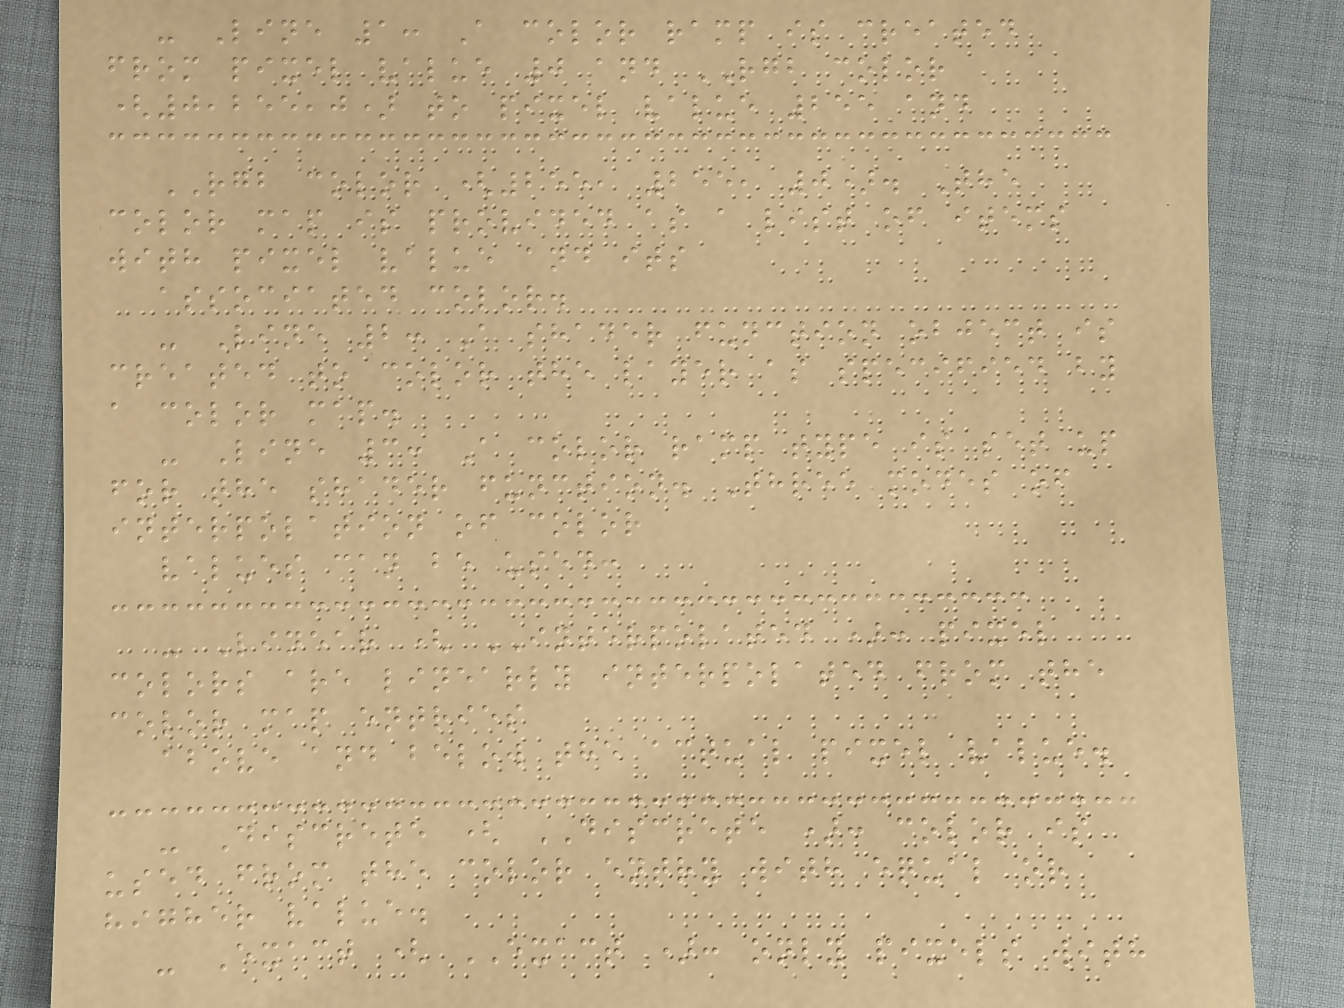- Line 1: A color ramp is created
from pixel value 0 and RGB color
(0,255,0) to pixel value 255 and
RGB color (255, 255, 0). The
color map is provided as a list of items
with pixel value and its
associated color.
- Line 2: A shader function object is
created to color the layer as specified by
a color map.
- Line 3: A color ramp type is set up
for the shader function. Three modes of
interpolation of color
values can be used:
- Linear ( INTERPOLATED ): pixel
colors are linearly interpolated from the
color map entries
above and below the actual pixel value.
- Discrete ( DISCRETE ): color is
used from the color entry with equal or
higher value.
- Exact ( EXACT ): only pixels with
